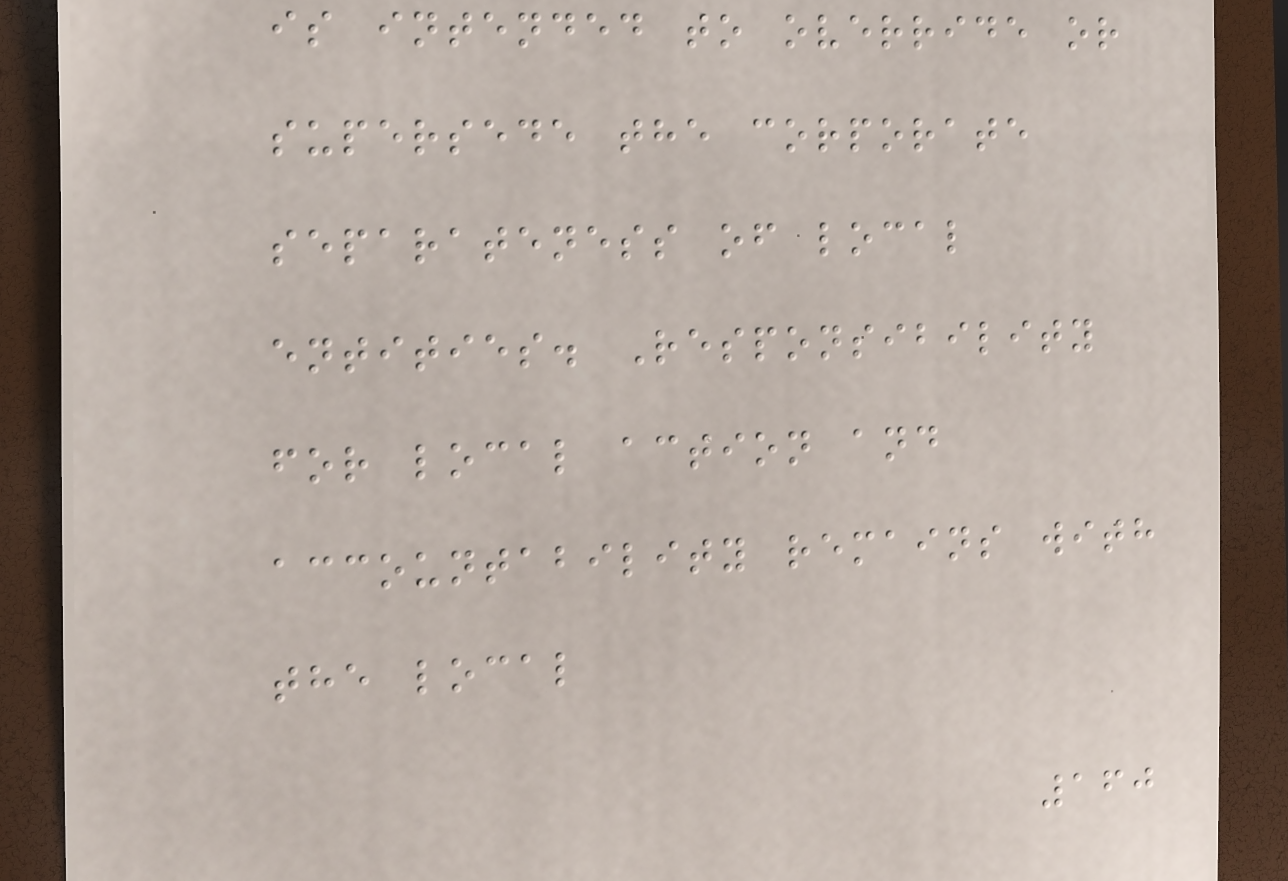is intended to override or
supersede the corporate
separateness of local
entities. Responsibility
for local action and
accountability remains with
the local
160
